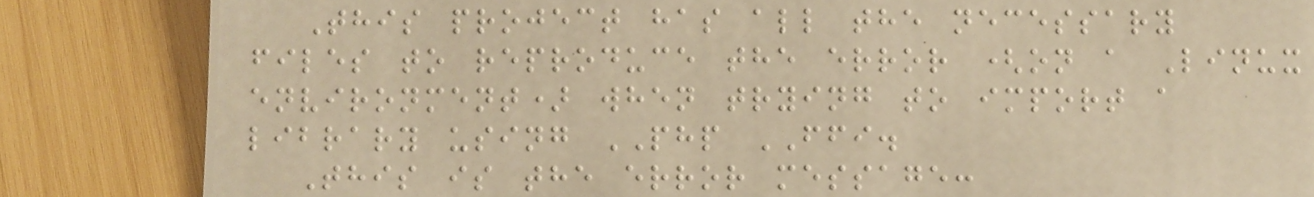This project has all the necessary
files to reproduce the error (on a Linux
environment) when trying to import a
library using PHP FFI.
This is the error message:
